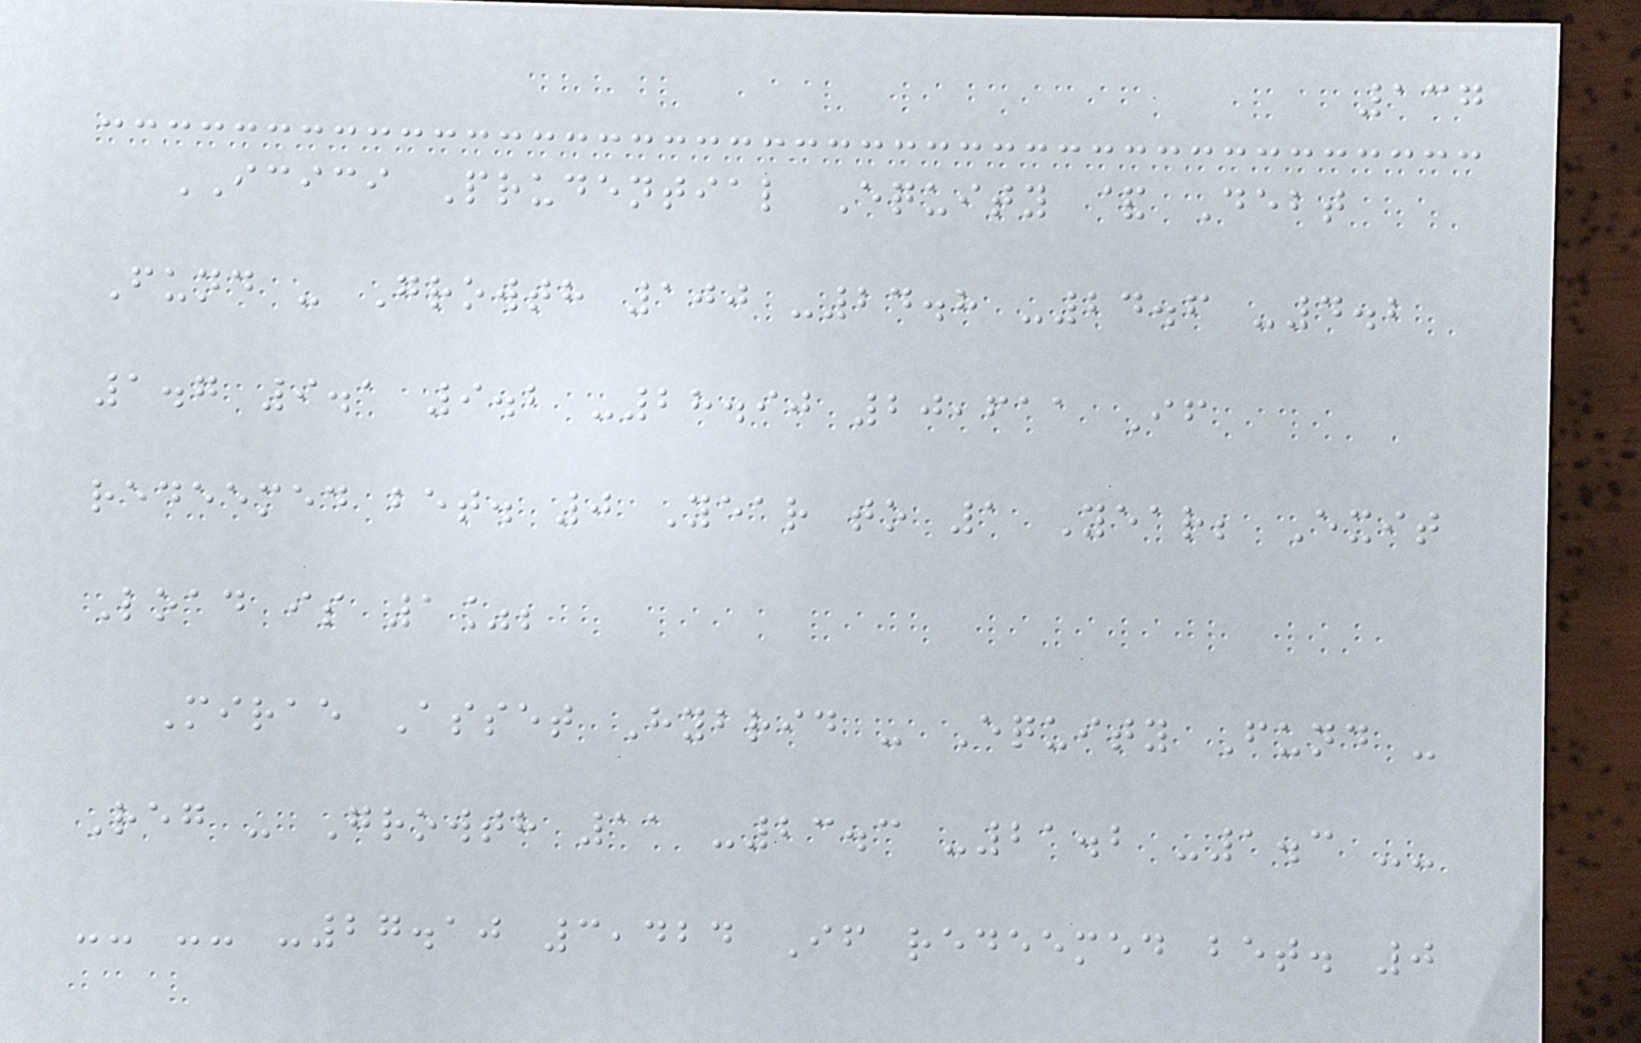137
ICICI Prudential Equity & Debt
Fund - Growth 100 -24.8 -24.6 -4.2
1.7 9.1 9.2 -28.90 20,611 If
redeemed bet. 0 Year to 1 Year; Exit
Load is 1%;
Mirae Asset Hybrid - Equity Fund -
Reg - Growth 11 -23.3 -21.2 -1.3 --
-- -- -27.10 3,424 If redeemed bet. 0
